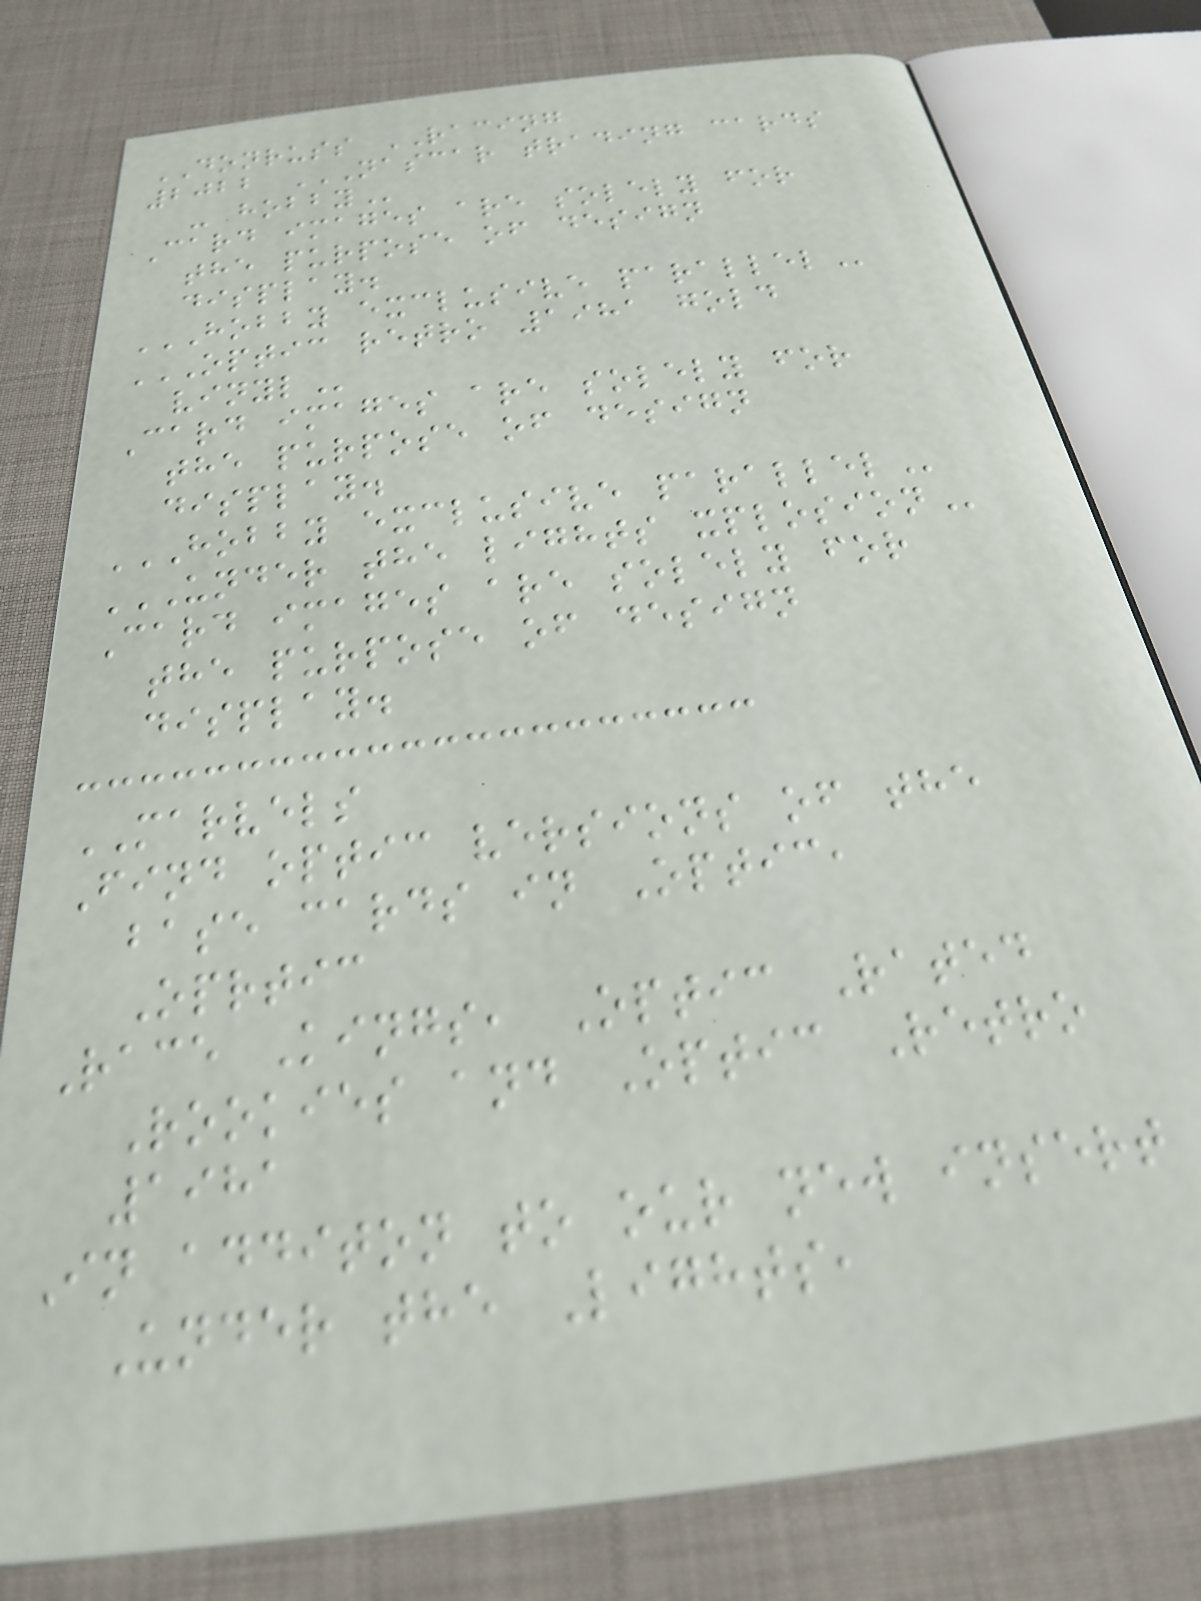DONRUSS RACING
2022 NASCAR TRADING CARDS
- HOBBY
Card images are solely for
the purpose of design
display.
HOBBY EXCLUSIVE PARALLEL
OPTIC RETRO 1981 GOLD
VINYL
Card images are solely for
the purpose of design
display.
HOBBY EXCLUSIVE PARALLEL
UNDER THE LIGHTS XPLOSION
Card images are solely for
the purpose of design
display.
MARVELS
Find optic versions of the
base cards in Optic,
Oprtic
Race Kings, Optic Rated
Rookies and Optic Retro
1981
In additon to our new insert
Under the Lights,
